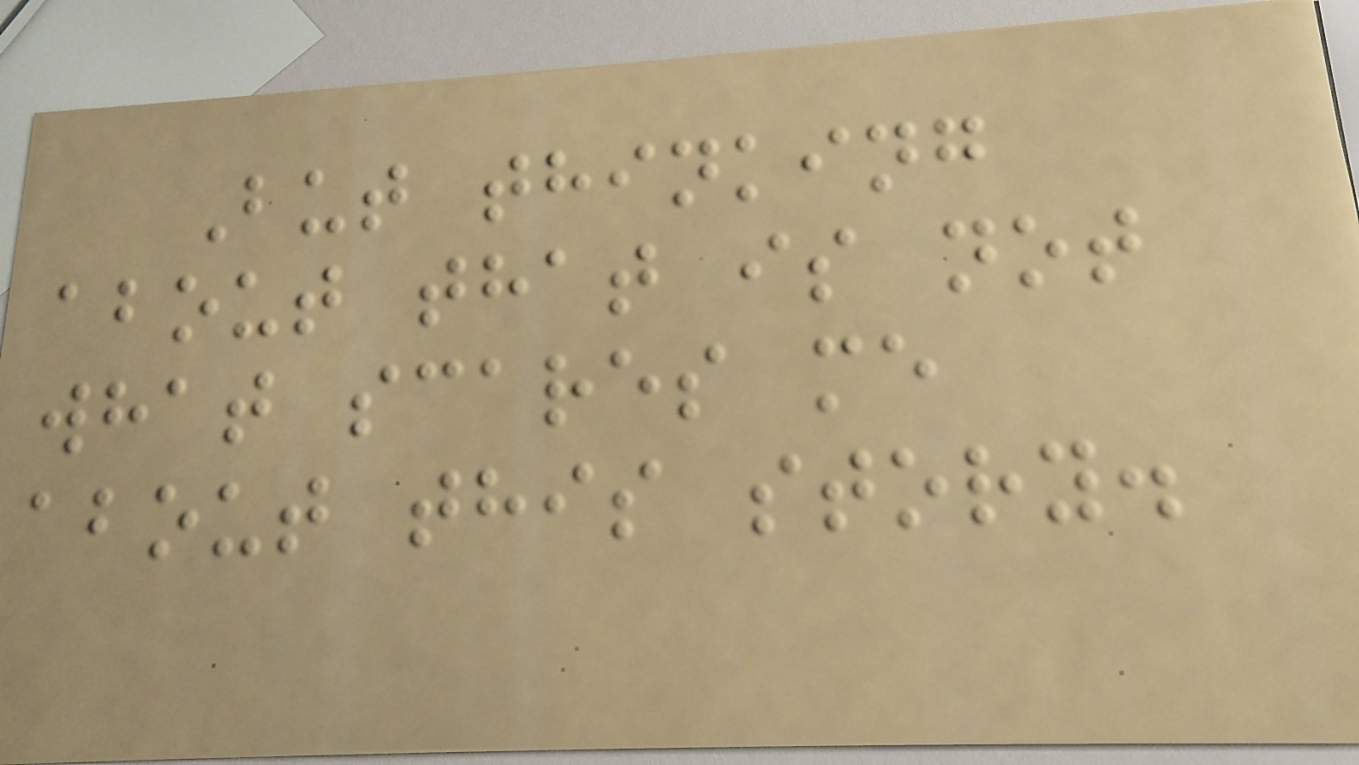But thinking
about that is not
what scares me
about this story.
